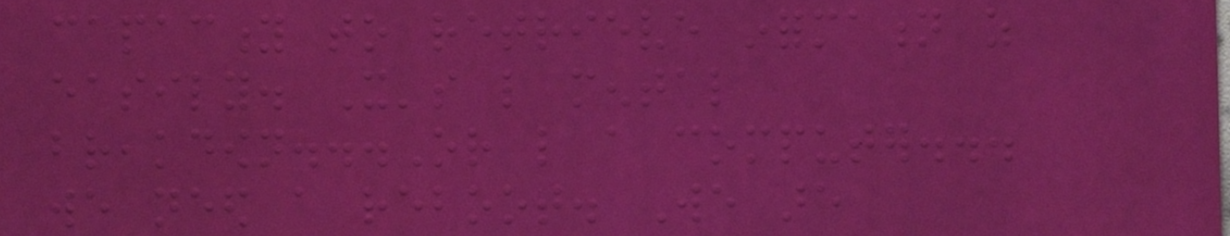capacity to retrieve information as
easily. It's like mental
breakdown...Or like a computer...
we need a reboot. We are
